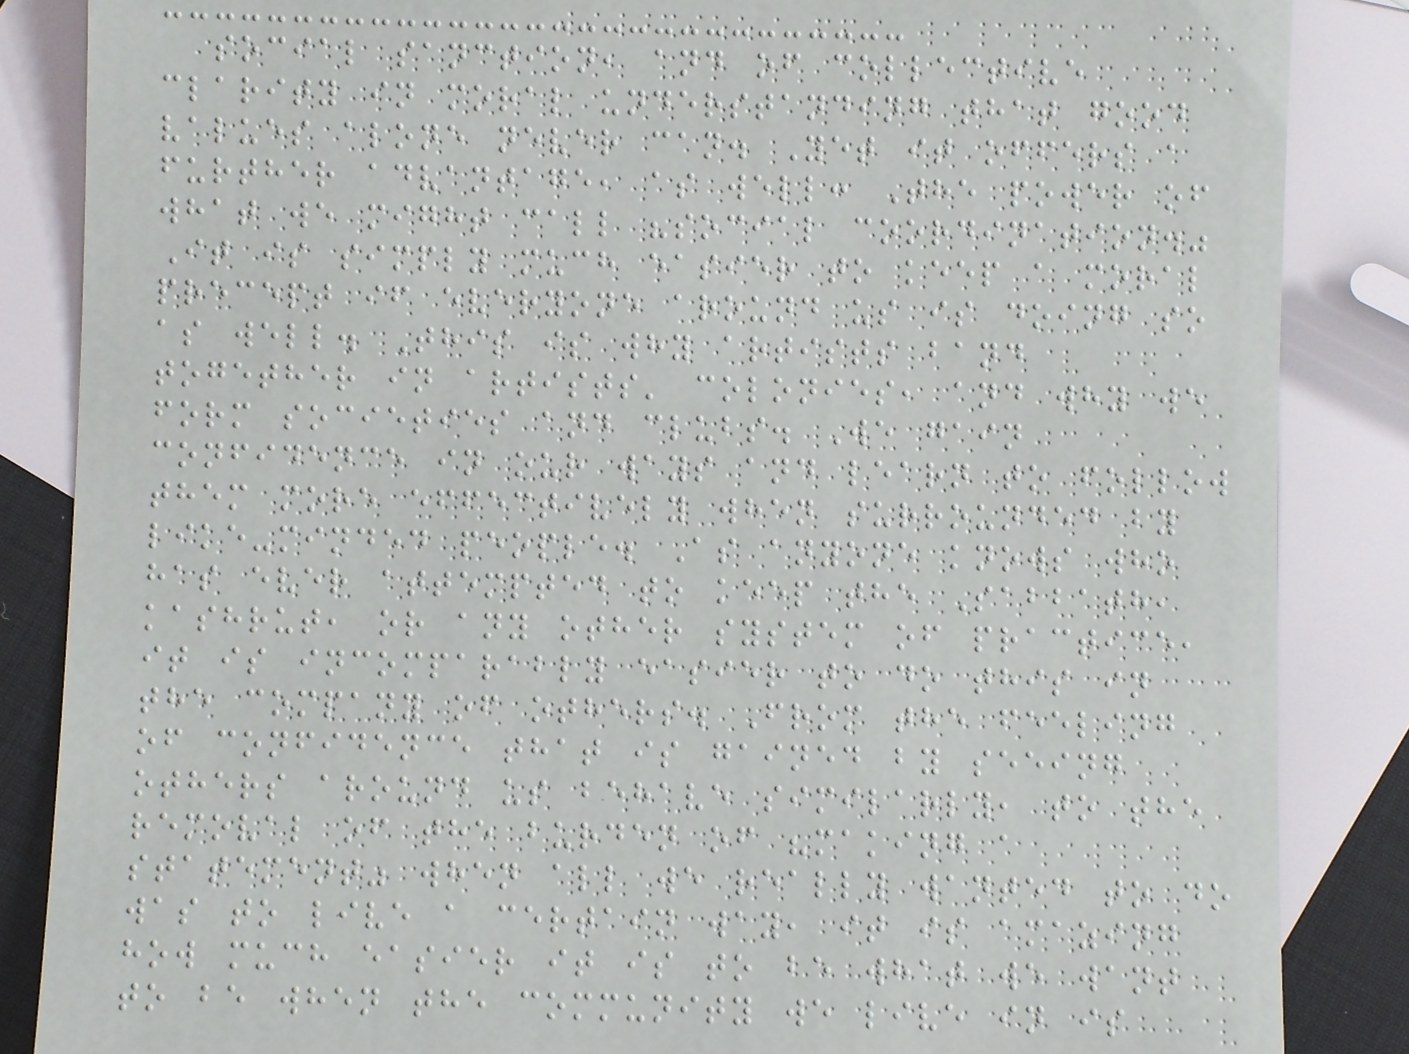social sanction, and of collective
clarity in moral understanding that good
values alone never can. Yet it offers a
further advantage, as well: The power of
what we might call "social coordination."
It is simply much easier to keep a moral
precept if everyone around us is doing so
as well. This is why artists band
together in artists' colonies, and why we
form societies and clubs. We gain
confidence in our ways and learn to follow
them more effectively when surrounded by
like-minded people. As anyone knows who
has ever attempted to keep the Sabbath,
kashrut, or any other system of practice,
it is incomparably easier to do this in
the company of others. From the feeling
of confidence that is gained by seeing
others around us behave similarly, to the
removal of the burden of "making a
statement" when all we really wanted to do
was to live a certain way, it is amazing
how much easier it is to be what we want
to be when the community we live in is
